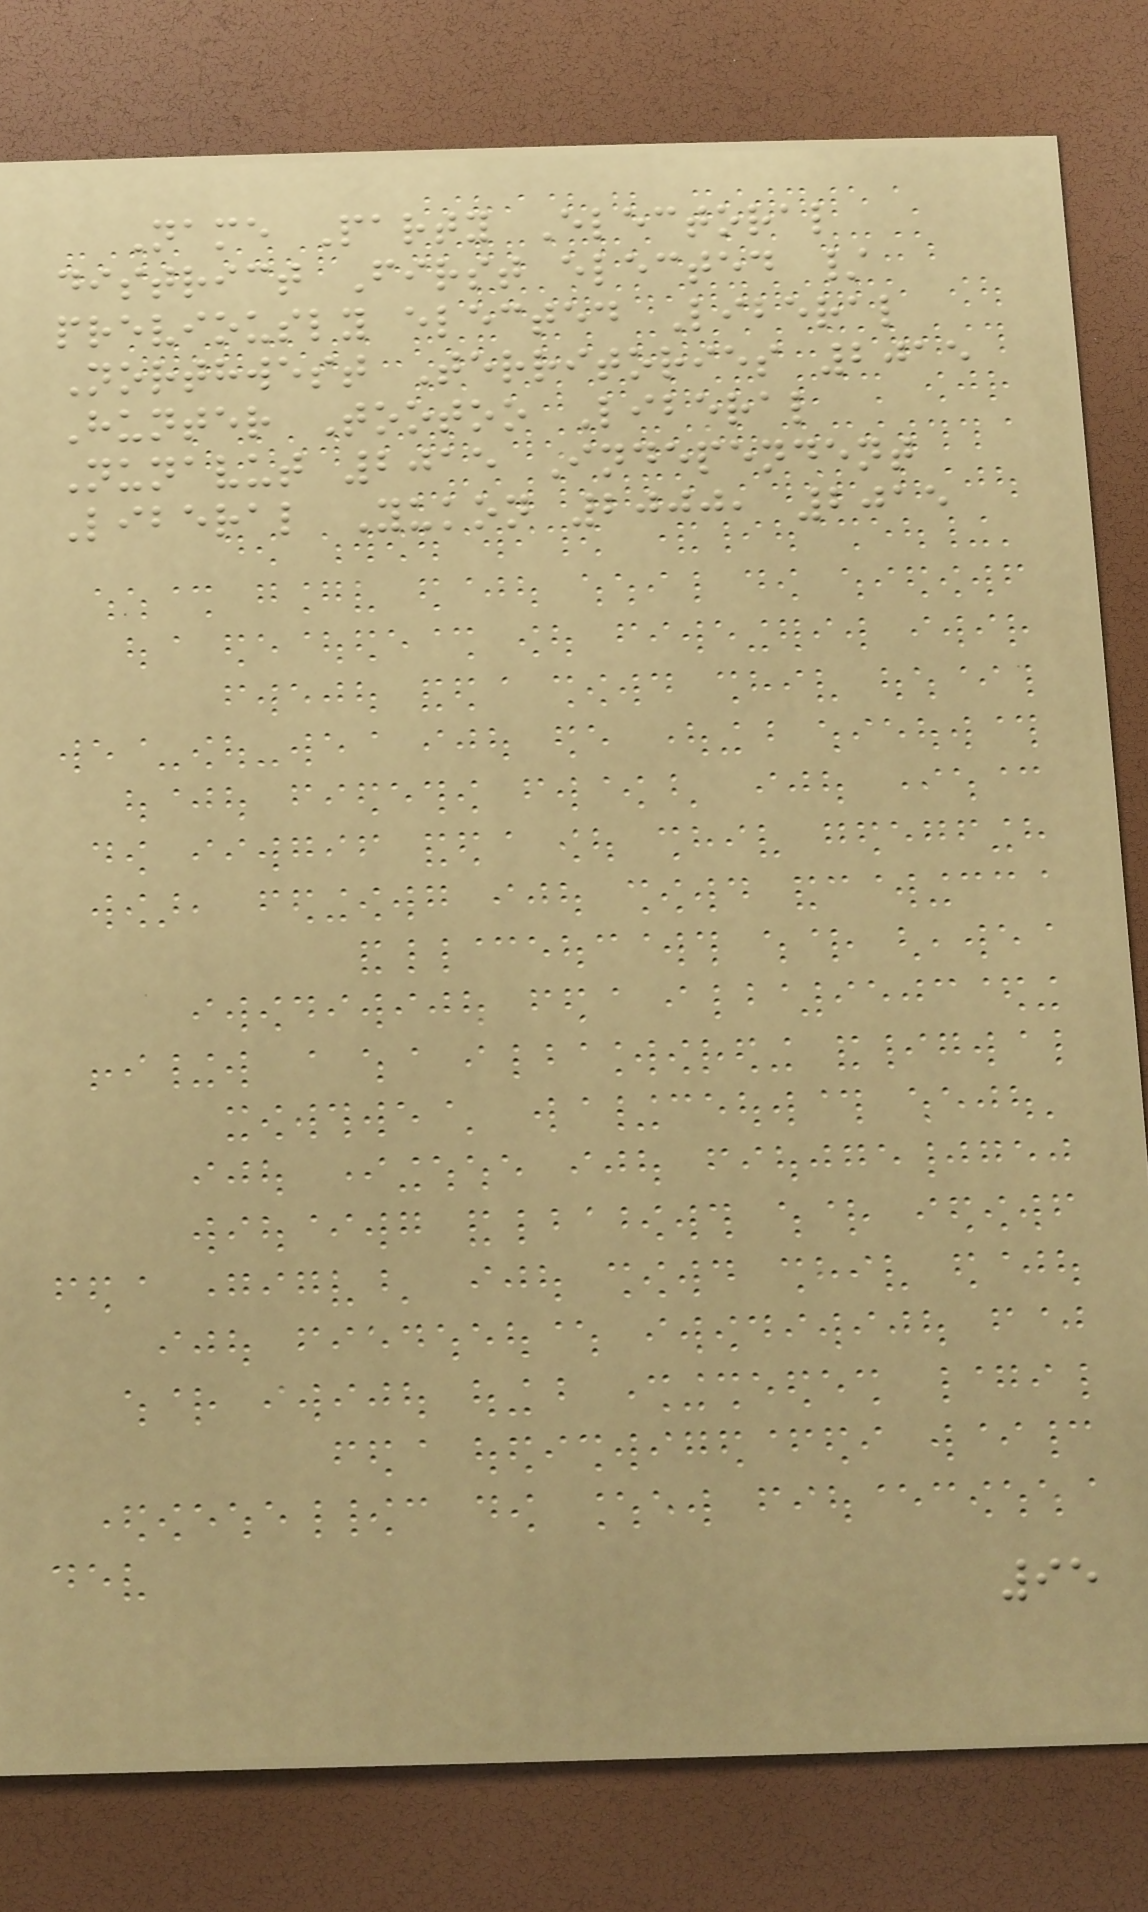Name Party Electoral
district First elected /
previously elected Liberal
Northwest Territories 2015
Hunter Tootoo Liberal
Nunavut 2015 Independent
Liberal Yukon 2000, 2015
95
